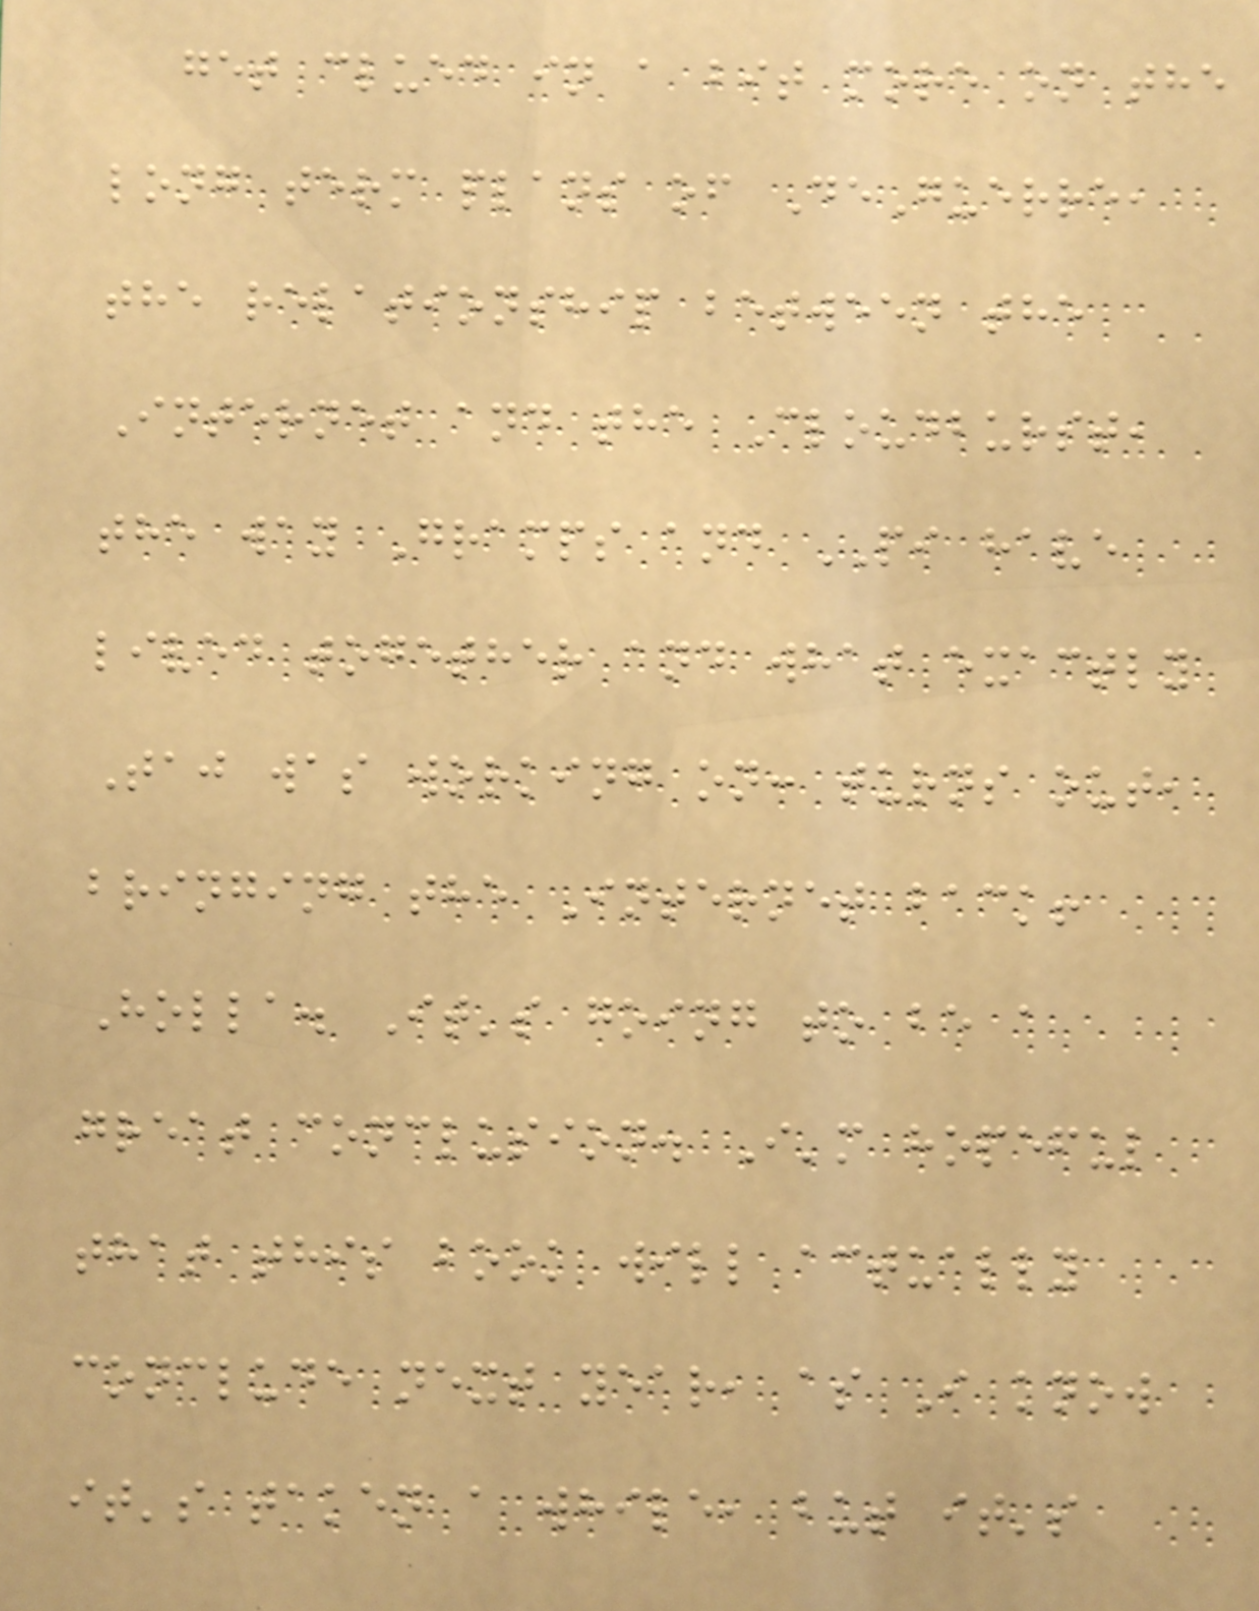get clued in a bit more on the
long term plans of DeGuerre,
the relationship between the
Internet and the Cloudburst,
the way Gramps and PI have
lived together and what exactly
Taj was working on: turns out,
bringing the Internet back!
Holla. It's going to be a
great conclusion. I'm hopeful
that this book will actually
conclude next year, as I know
it's taken a while, but it's
